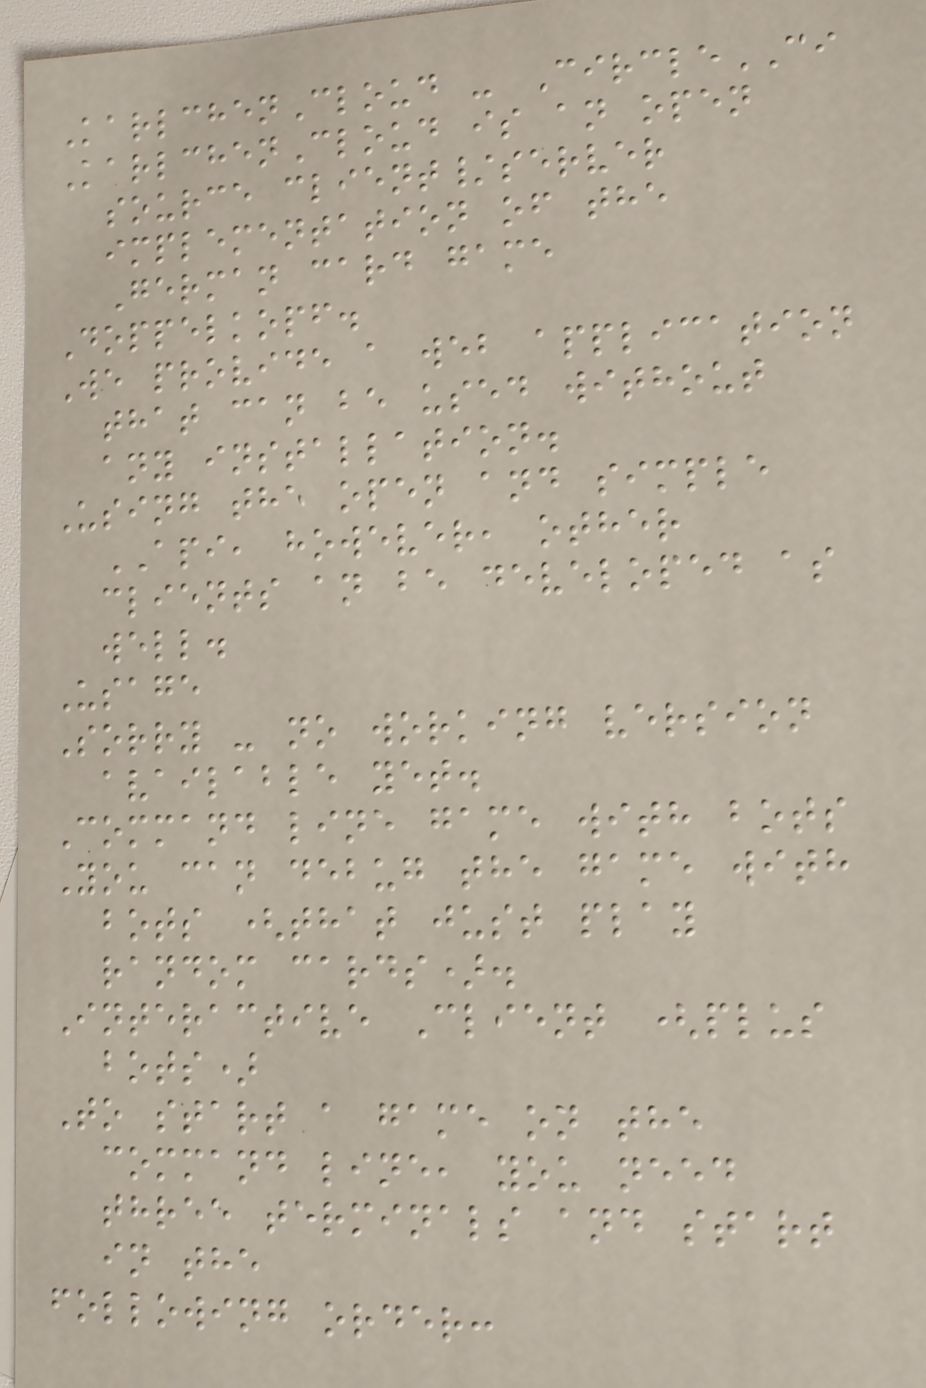KarlchenCloud - CircleCI
KarlchenCloud is an open
source client/server
implementation of the
German card game
Doppelkopf.
We provide a web application
that can be used without
any installation.
Using the open and simple
API, however, other
clients an be developed as
well.
Usage
Sorry - no working version
available yet.
Command line game with bots
You can debug the game with
bots (that just play
random cards).
Interactive Client (plus
bots)
To start a game on the
command line, you need
three terminals and start
in the
following order:
